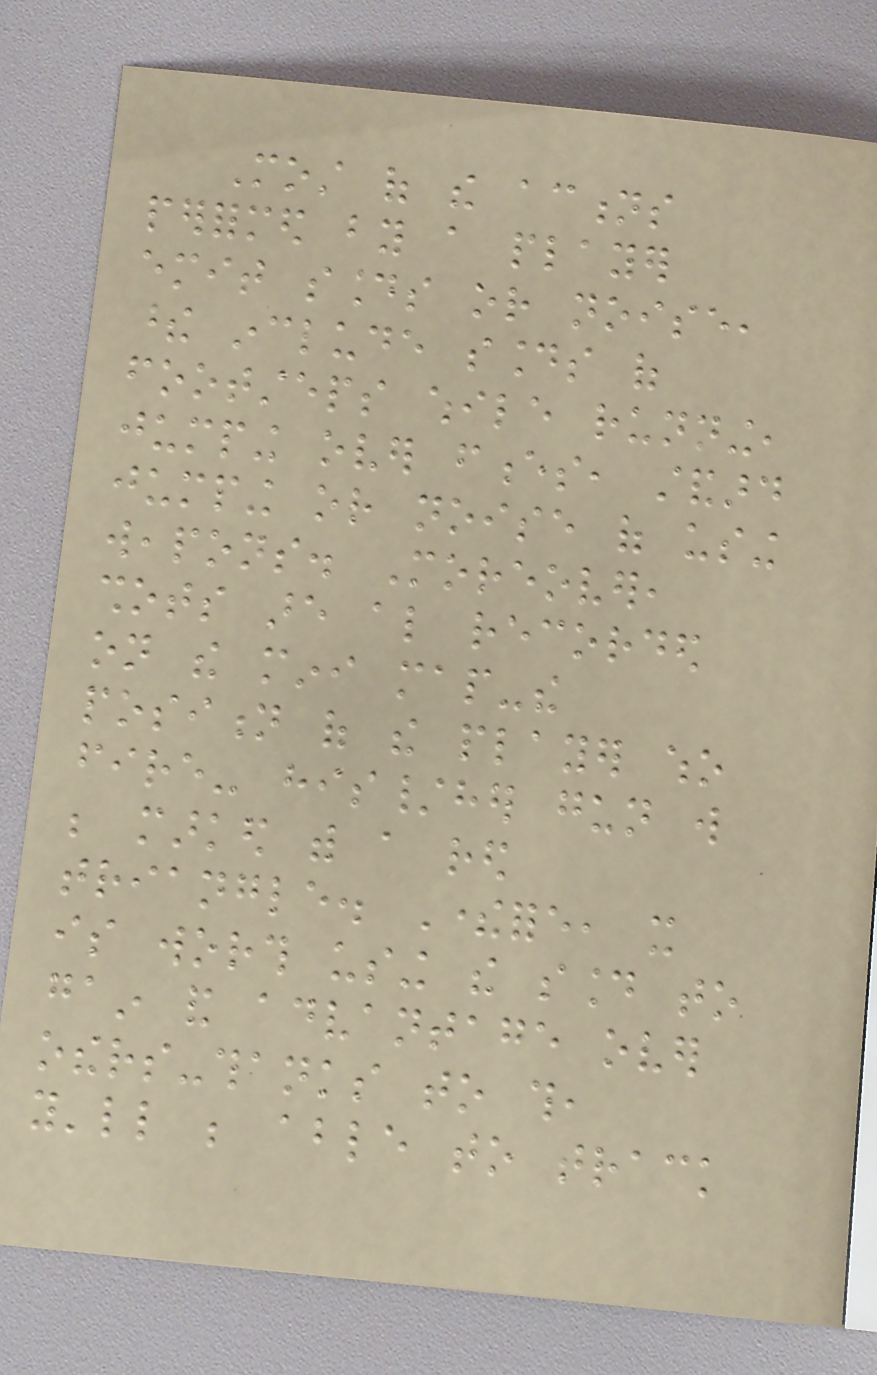Most of the actions
performed by a player
emit sounds or noise,
these include sounds of
footsteps while running,
jumping over fences, standard
jumping or noise of using
weapons. Moreover,
shots are also recorded
on the mini map-the
position of the player who
fire- his/her gun will
be marked with a red
triangle. Therefore, it
is worth using the sound to
gain and advantage over
others-thanks to this,
you'll be able to track
